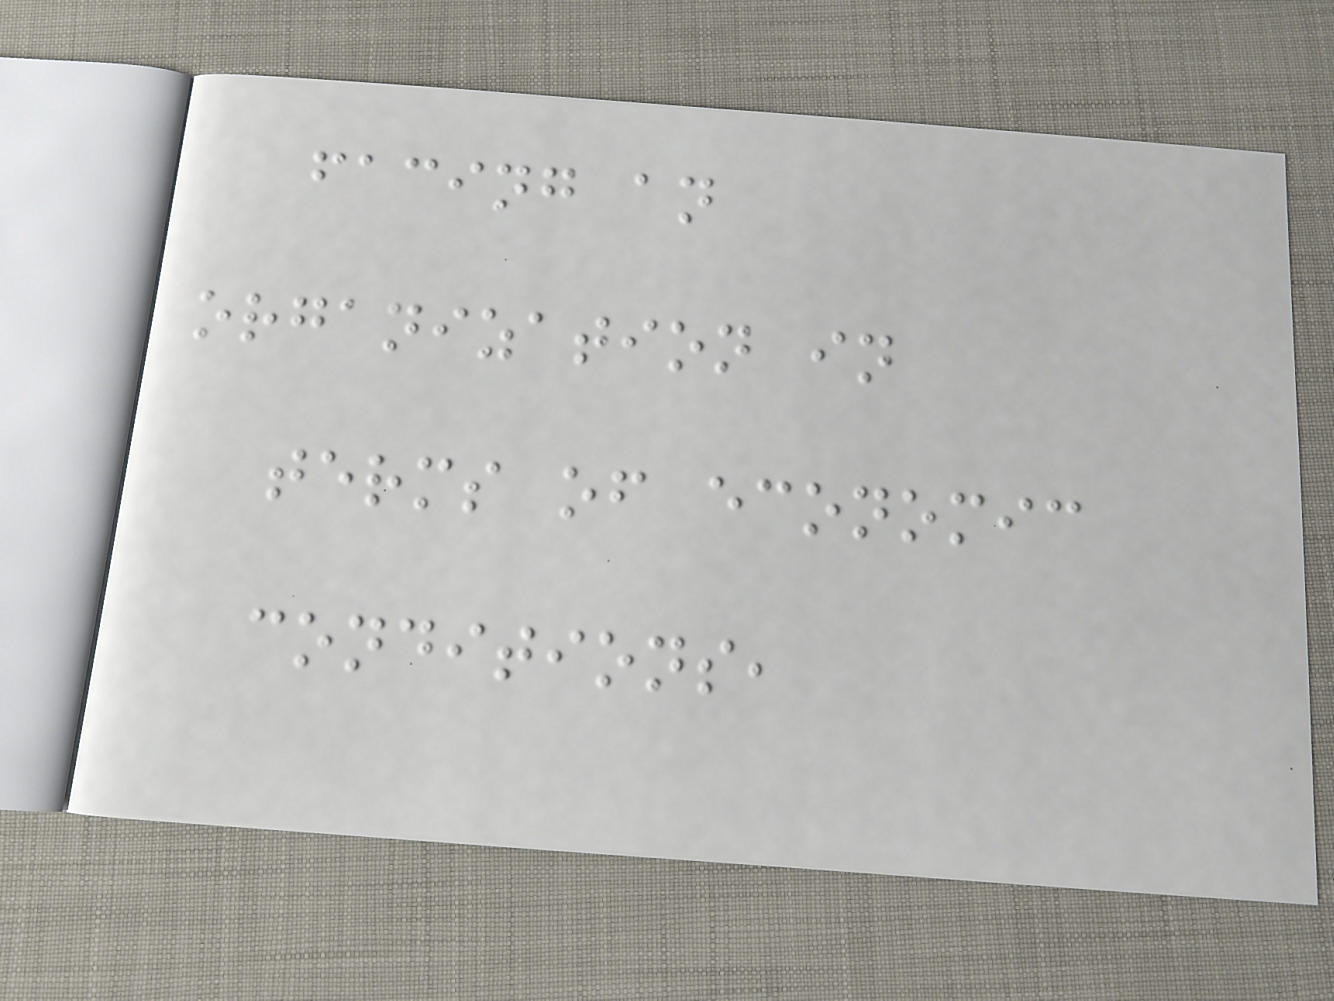facing an
organization in
terms of economic
conditions,
